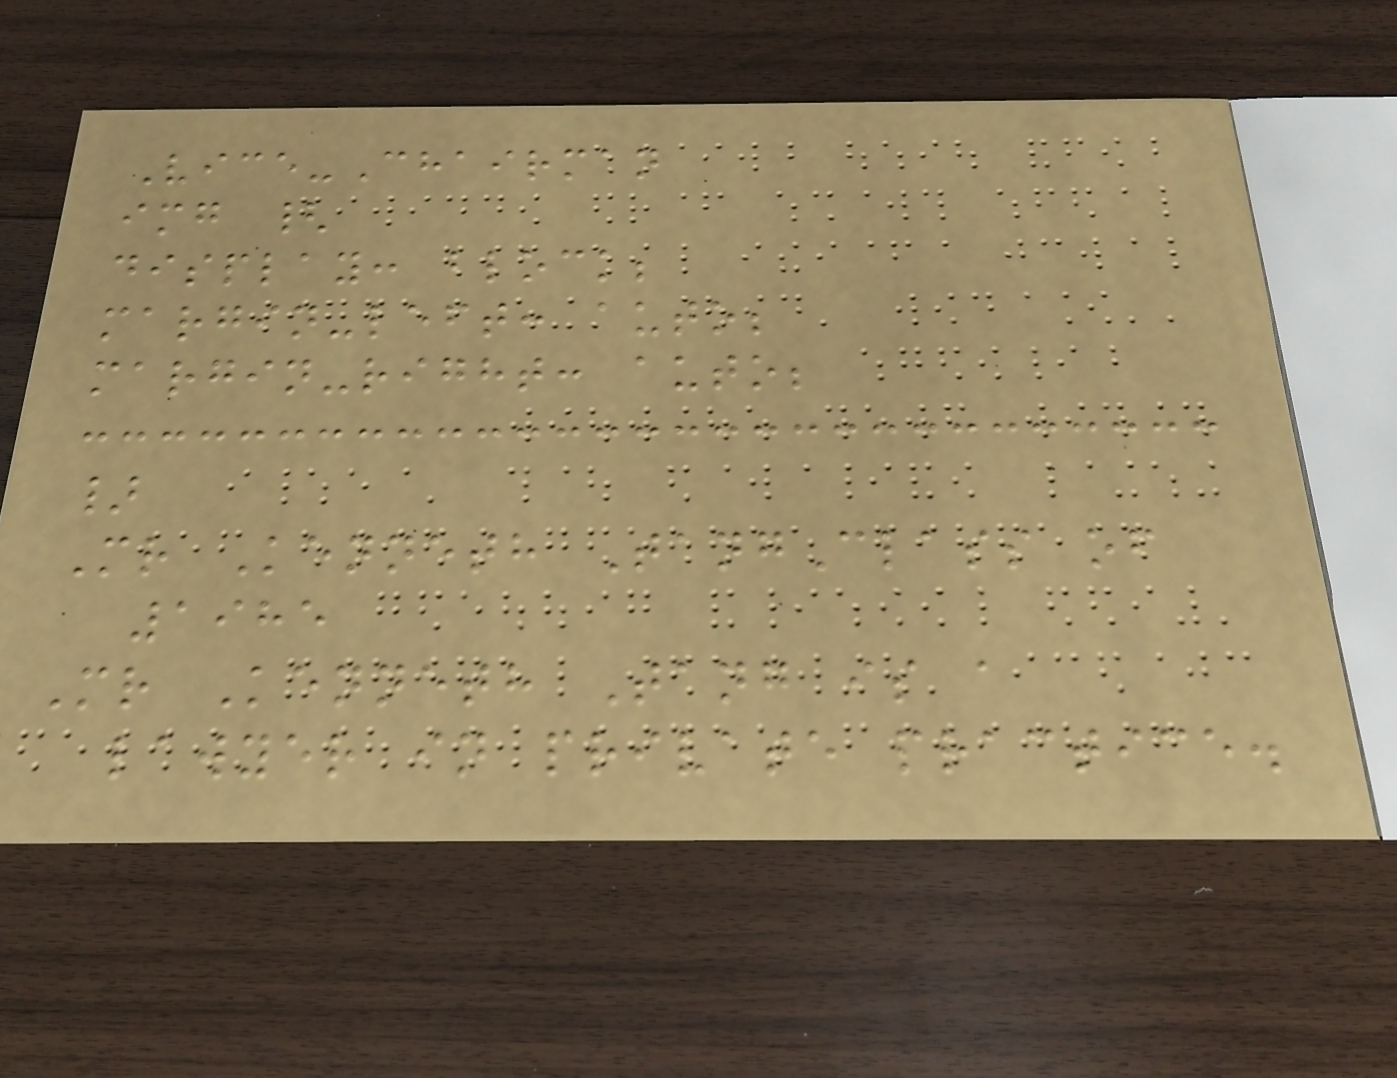Vice-Chairman
img {
display: block;
margin-left: auto;
margin-right: auto;
}
Mr Kenneth TangClass of
1985
Mr Kenneth Tang is a
lawyer in private practice.
